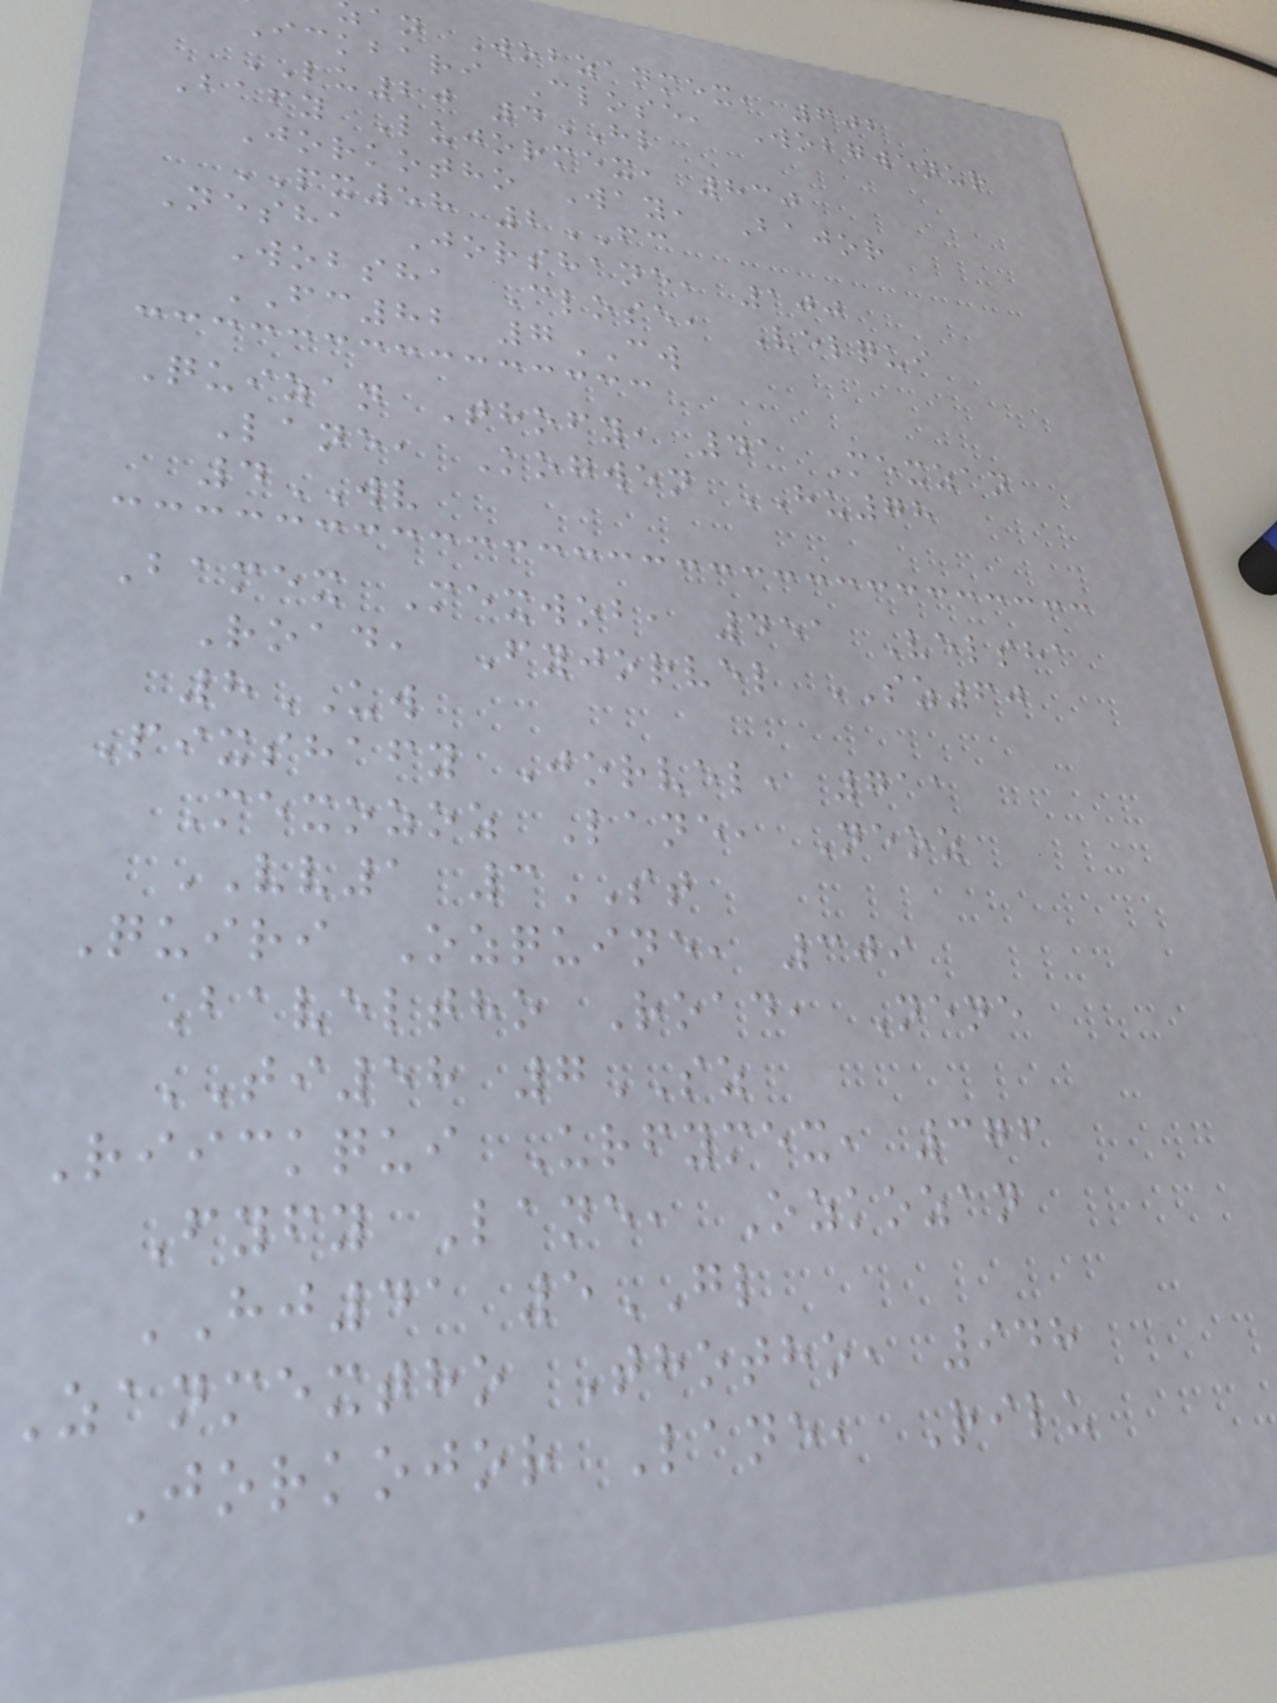an Wobzanmex, 602
Ickbari Close, Wobgwenur
LU20 4HL
Bafy Lujormex, 830
Jorkotho Way, Bajor
PX58 2FC
Nesha Jorshane, 100
Wobsha Close, Velqui
FC82 7CW
Quizan Thofy, 41 Mexzan
Lane, Kogwen HU78
4WV
Bamex Mexwob, 451 Velsha
Road, Fyjorvel SZ60
8UW
Pixshafy Jorvel, 711
Mexozoz Lane, Neoz
VV1 3ST
Quiri Ozquine, 309
Baveltho Road, Nene
TI58 7SZ
Riickqui Urfymex, 376
Fyfy Lane, Ozkozan
HJ41 5GL
Zanmextho Thotho, 948
Jorkojor Lane, Rilu
